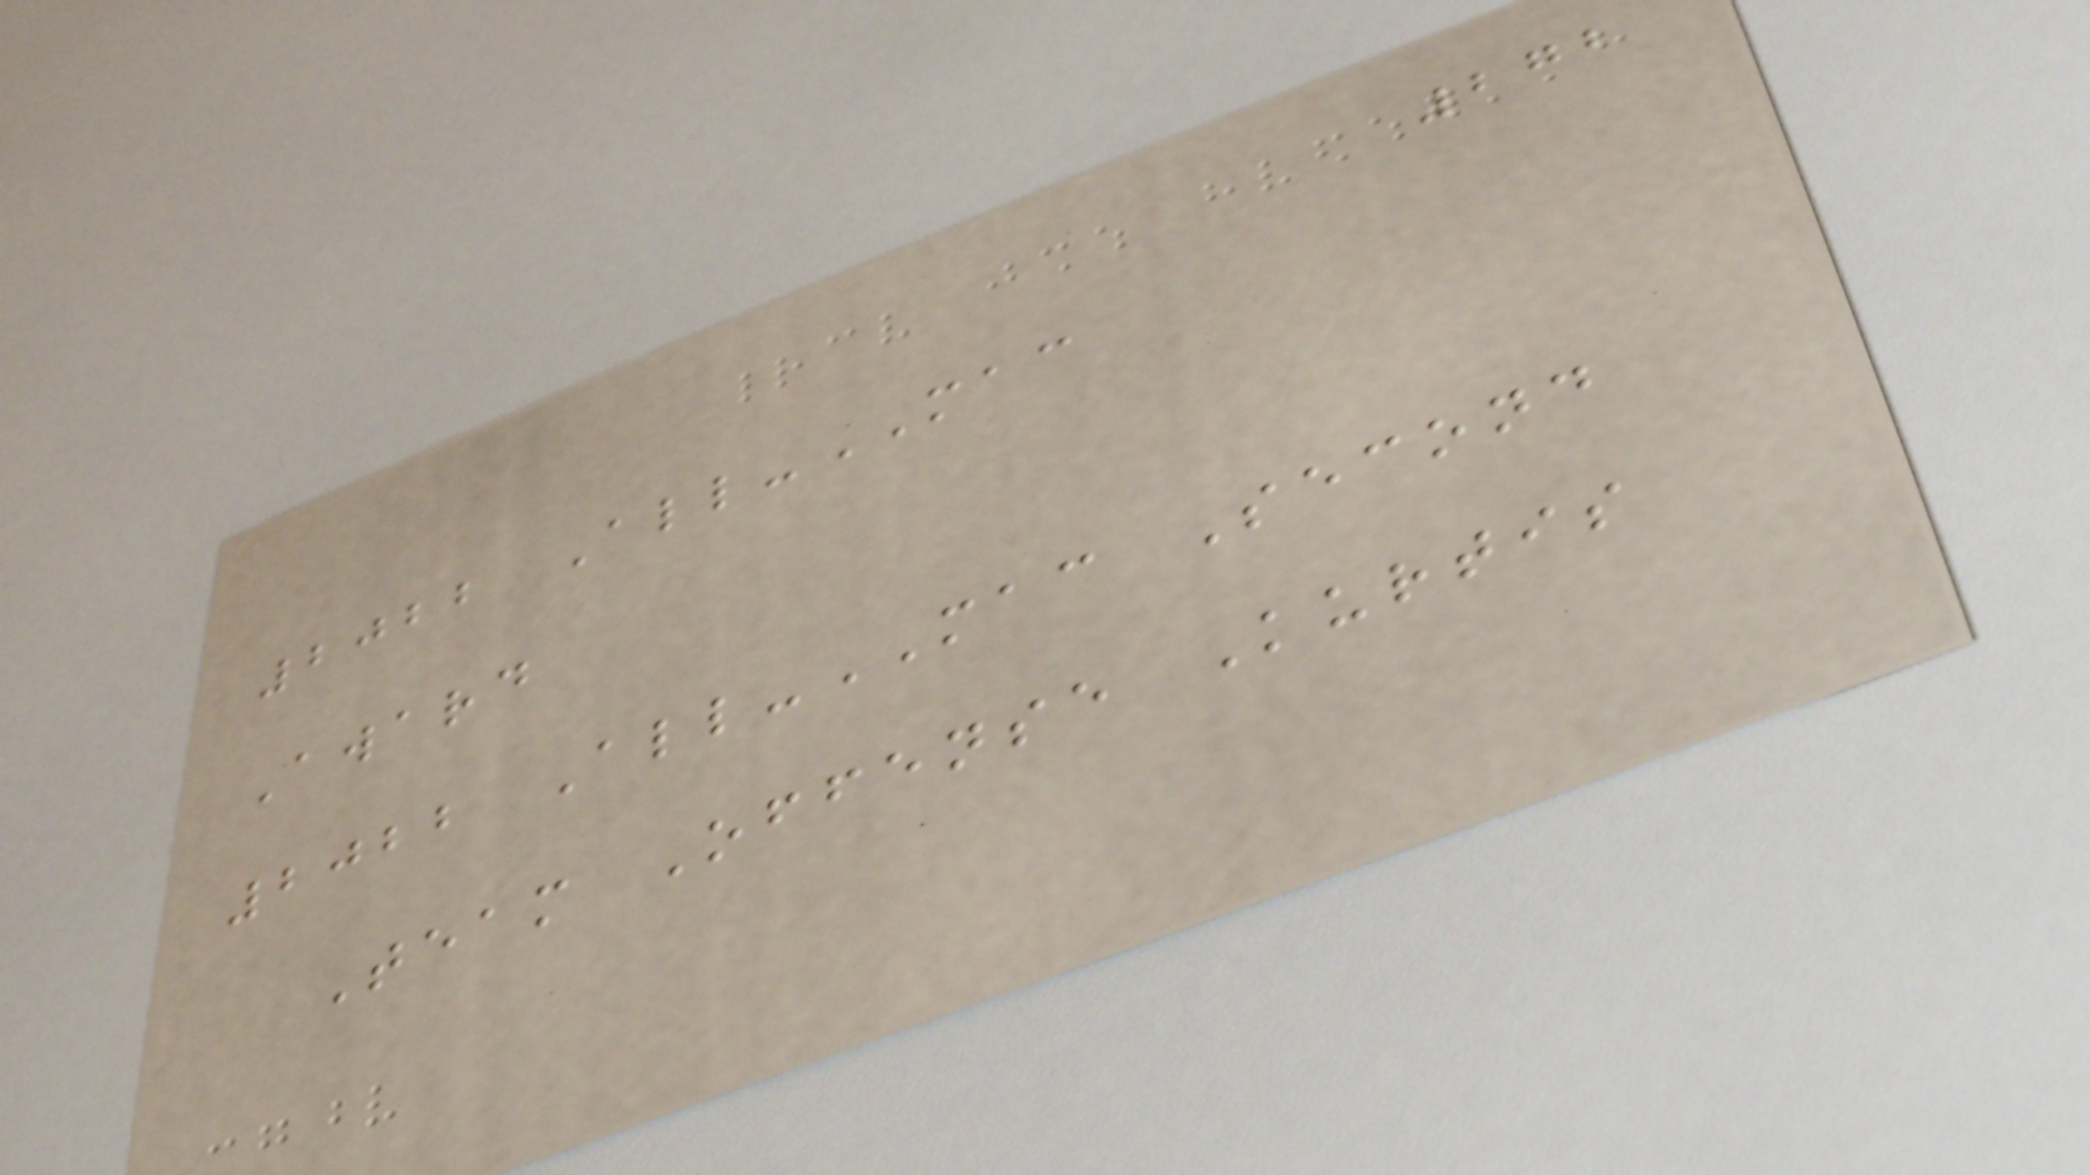272
2022 All-MAC
Award
2022 All-MAC Second
Team Offense Kurtis
